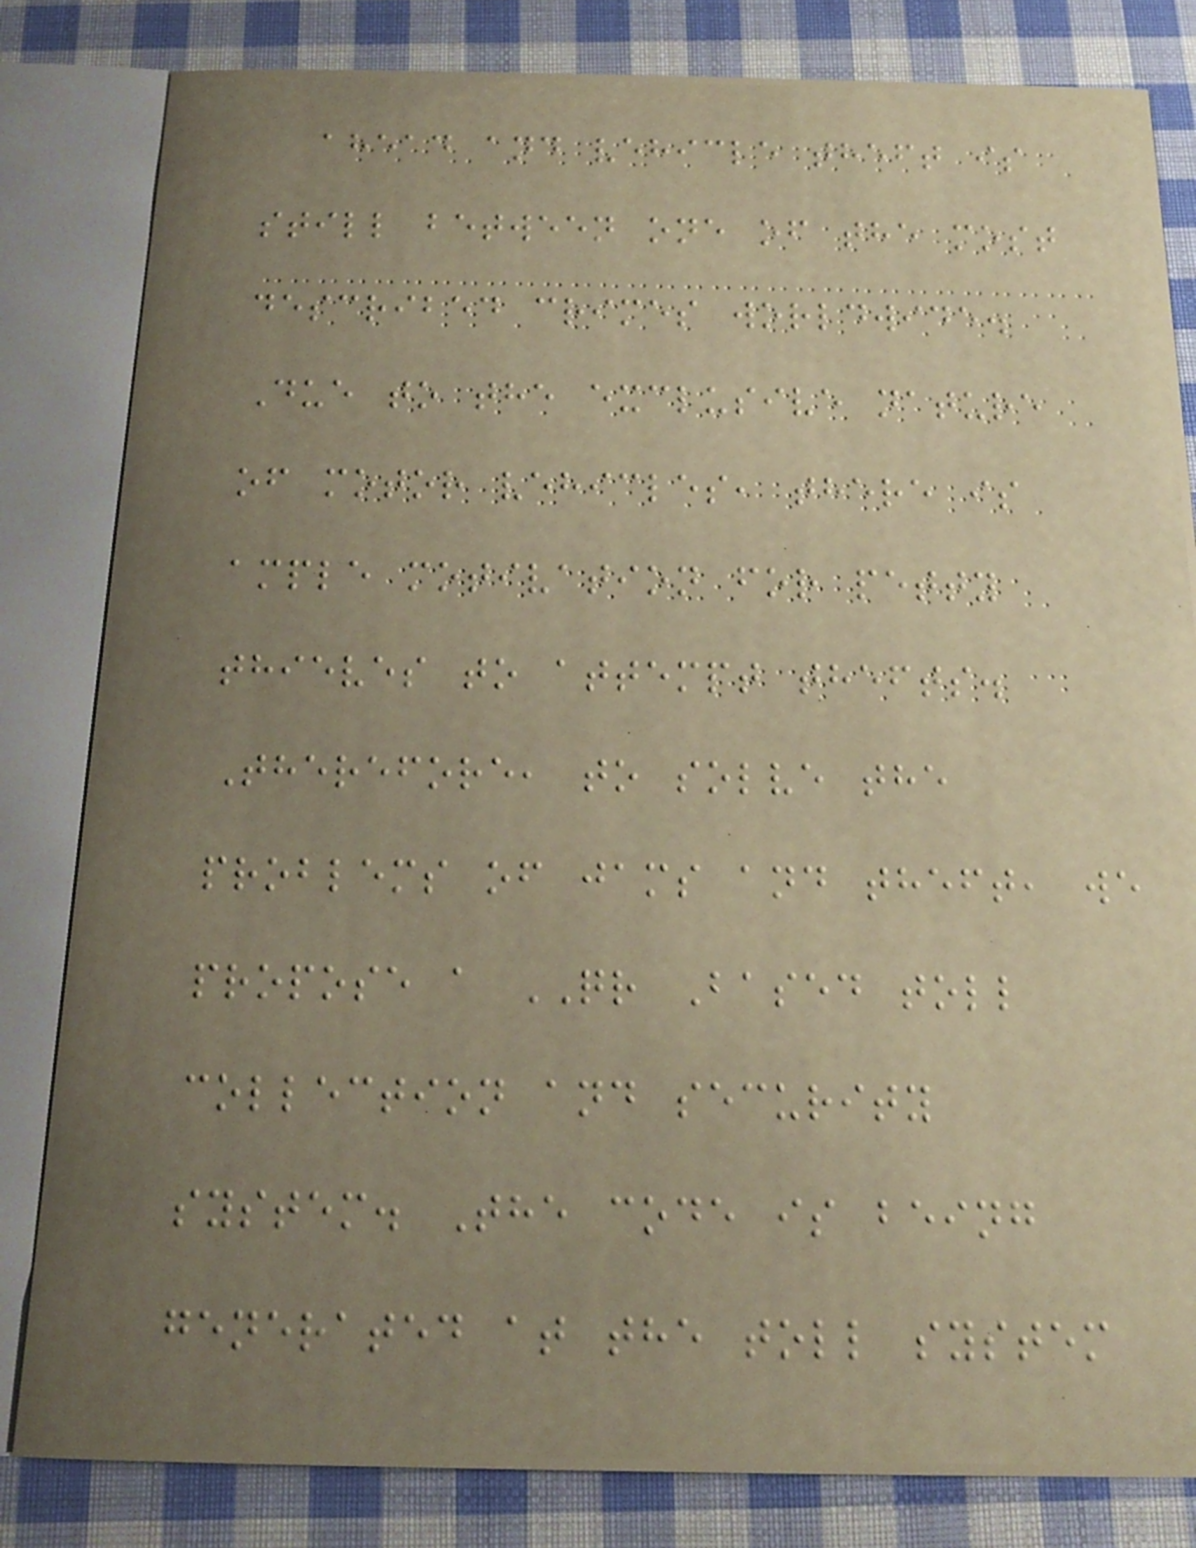ahead and vehicle theft is
still between one of the most
described crimes worldwide.
Due to the exclusive nature
of motor vehicles, there is
ample motivation for petty
thieves to attempt thefts.
Therefore, to solve the
problems of jams and theft, we
propose a QR Based toll
collection and security
system. The code is being
generated at the toll system
